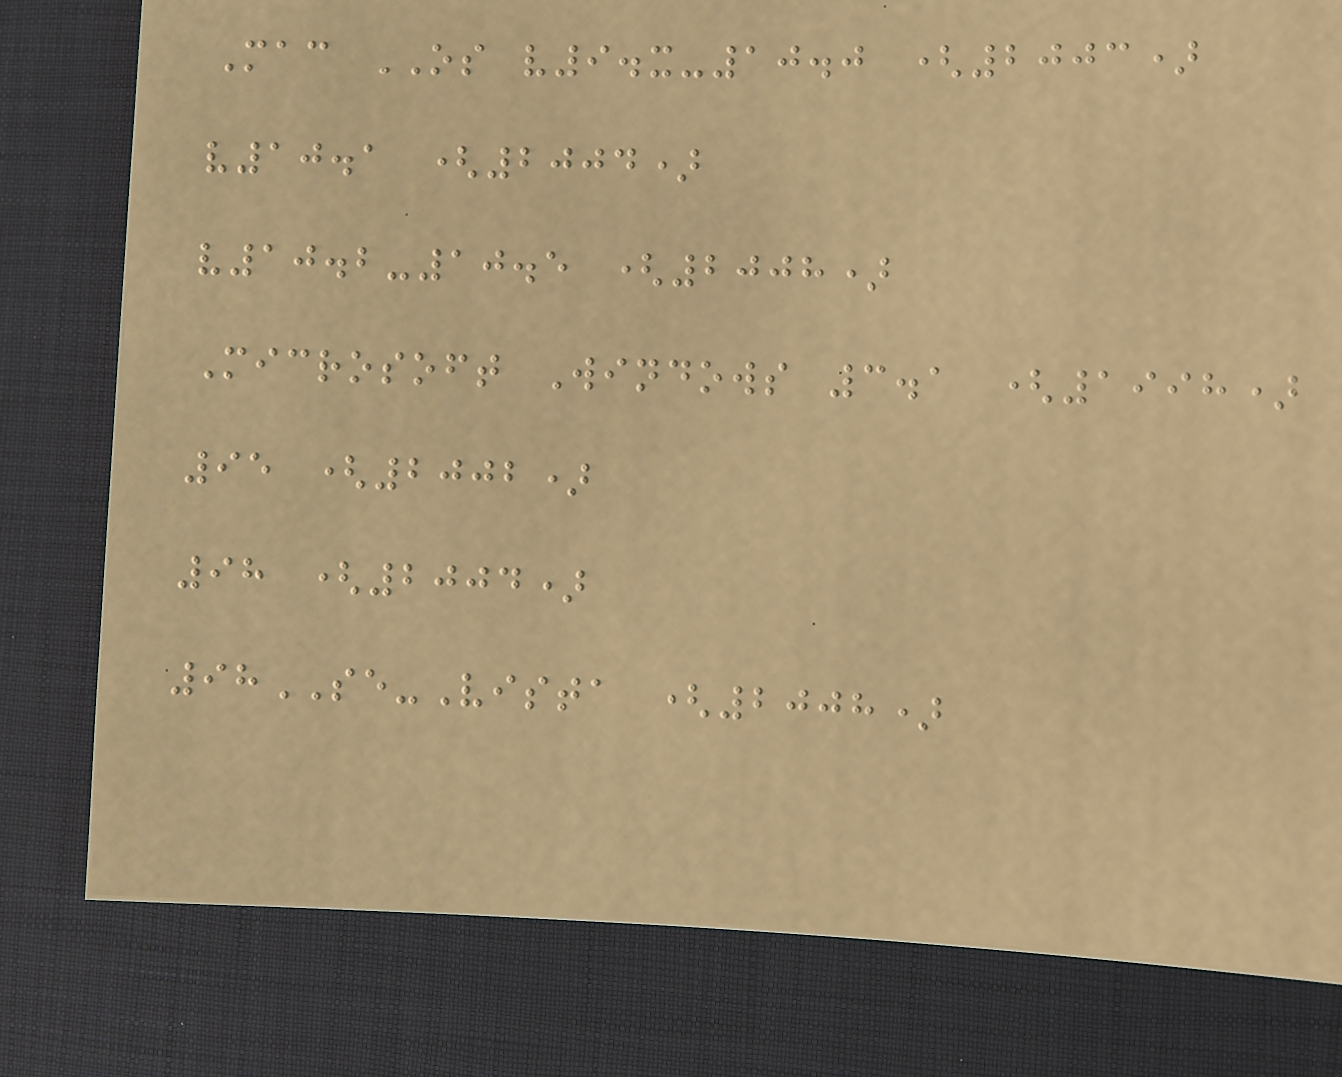Mac OS v9.x-10.0 (2003)
v10.1 (2004)
v10.2-10.5 (2008)
Microsoft Windows 3.1 (1998)
95 (2002)
98 (2004)
98SE-Vista (2008)
